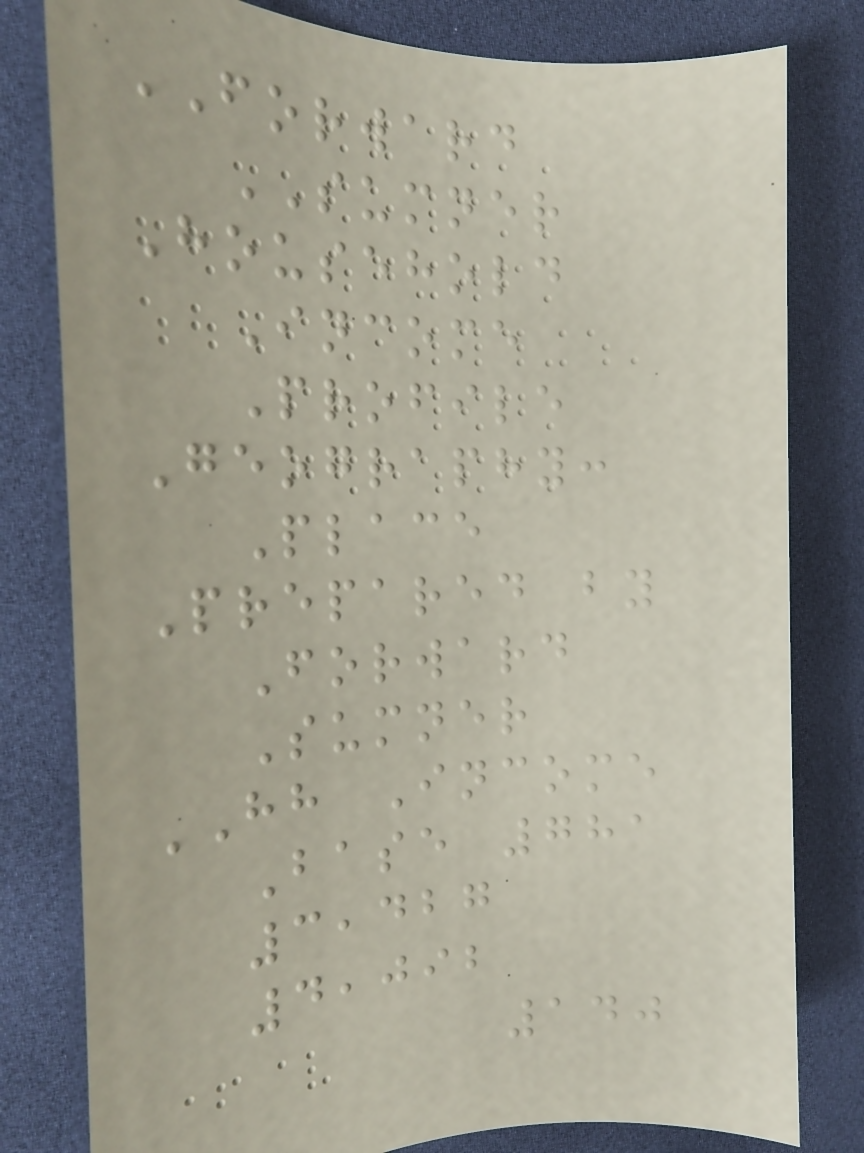FORWARD
SUMNER
Household
Income
Profile
Geography:
Place
Prepared by
Forward
Sumner
HH Income
Base 781
3,427
4,092
140
